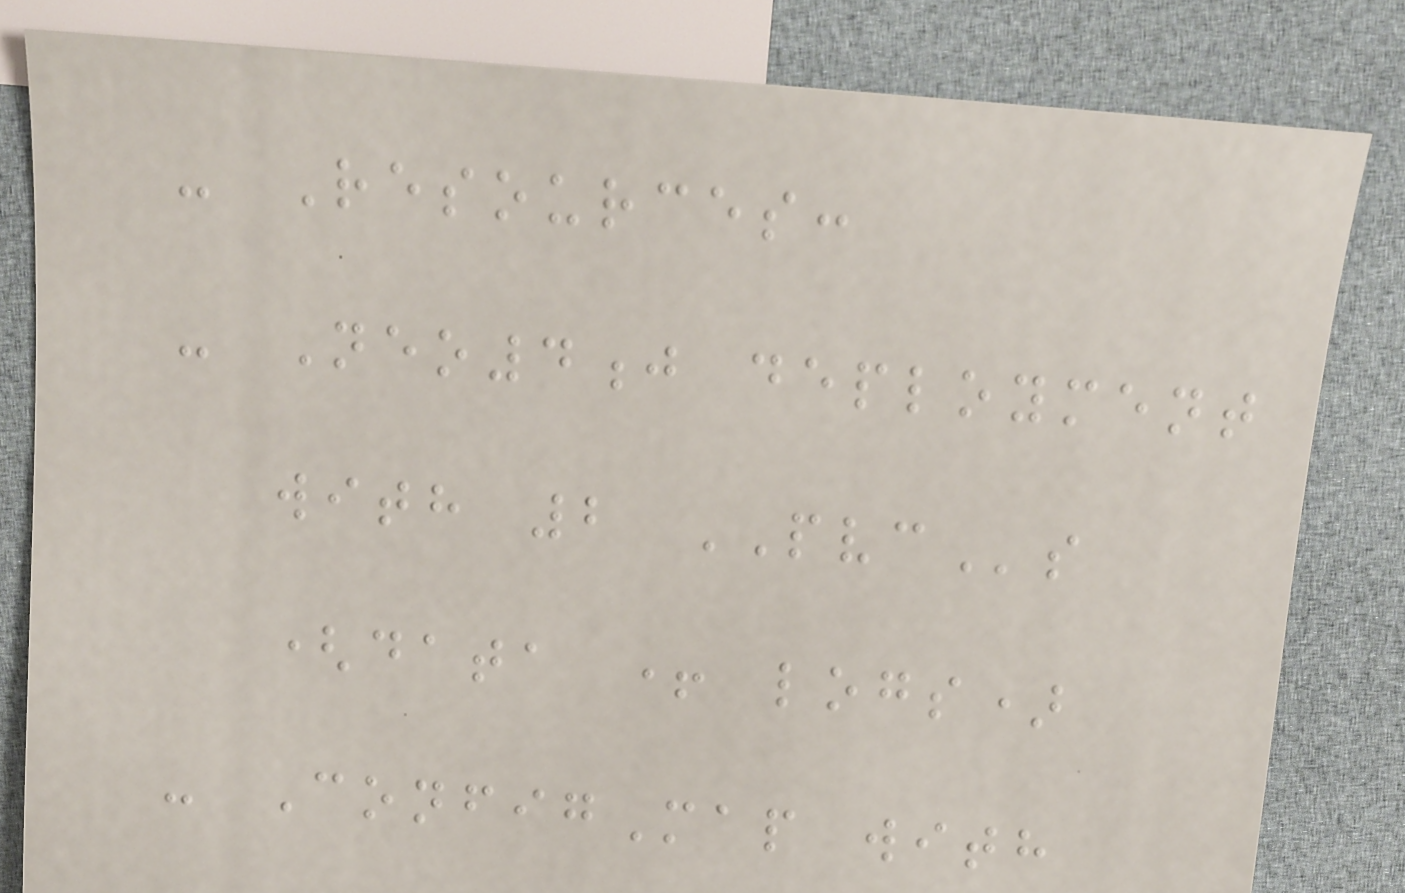- Resources:
- Neo4j deployment
with 2 PVCs
(data + logs)
- ConfigMap with
